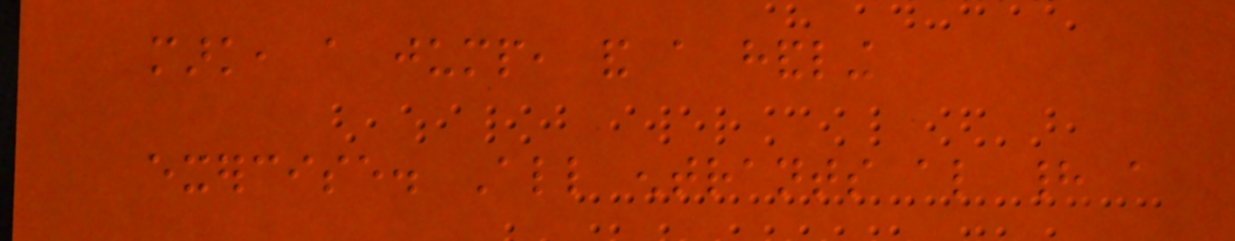mark, a jump, and a handling
exercise. All entrants also had a
